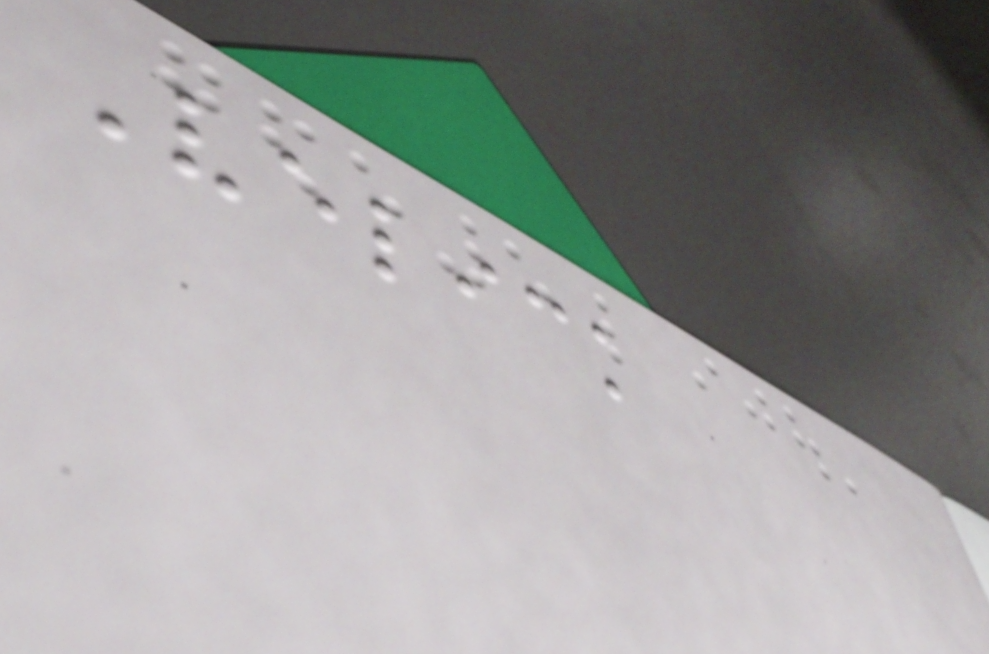Velick
